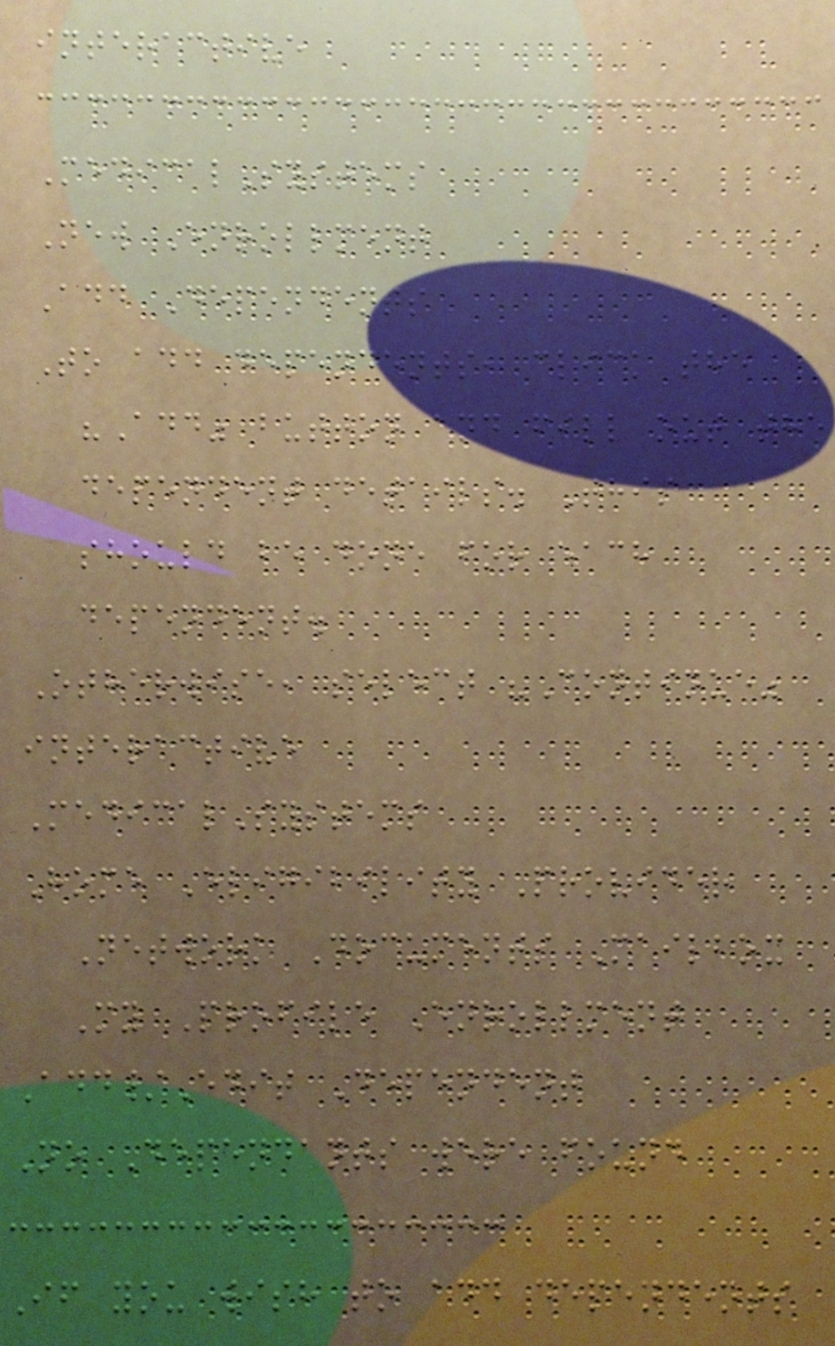interactive
MedicalSystems
New Enrollment
Add Dependents
To add dependents, click the
"Add" button and fill out the
dependent details. This
should be done for each
dependent.
Otherwise, select "Continue"
interactive
MedicalSystems
Home Eligibility Provider
Network Documents Mailbox
My Profile Enrollment
Add/Edit Dependent
No Dependants were found
If you wish to add dependents
